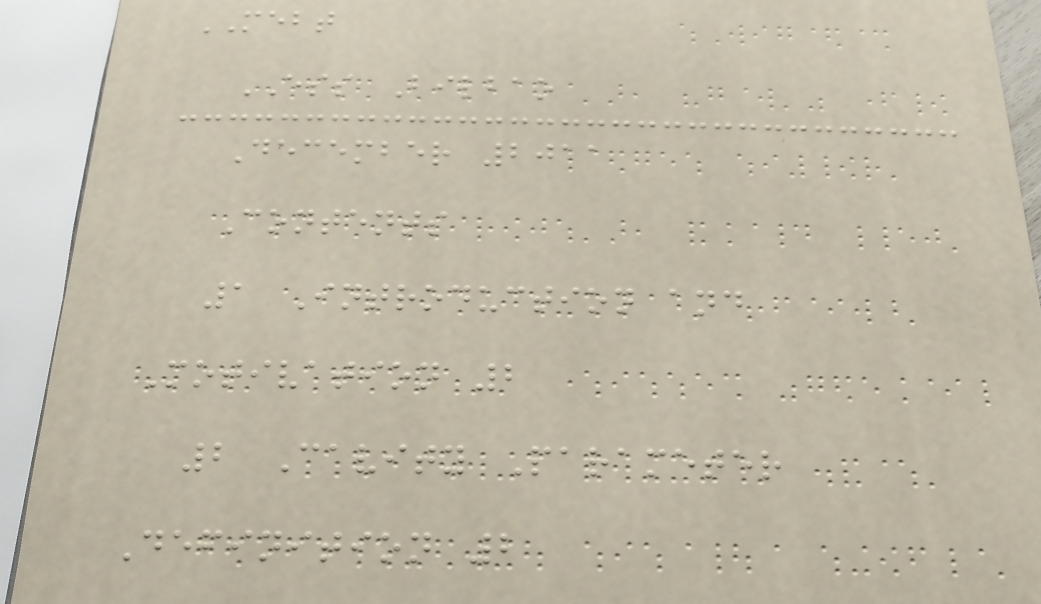MEBT
ESS Bilbao
December 2011
Contents
1 Introduction and
Motivation 2
2 Cavity Parameter
Definition 2
